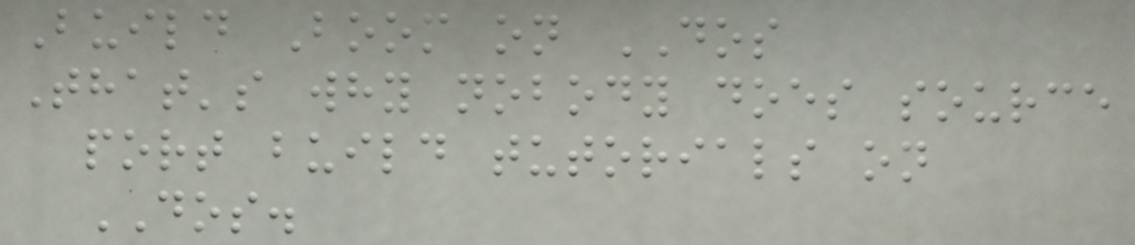Build Boom on DOS
That's why nobody does source
port build tutorials on
DOS.
